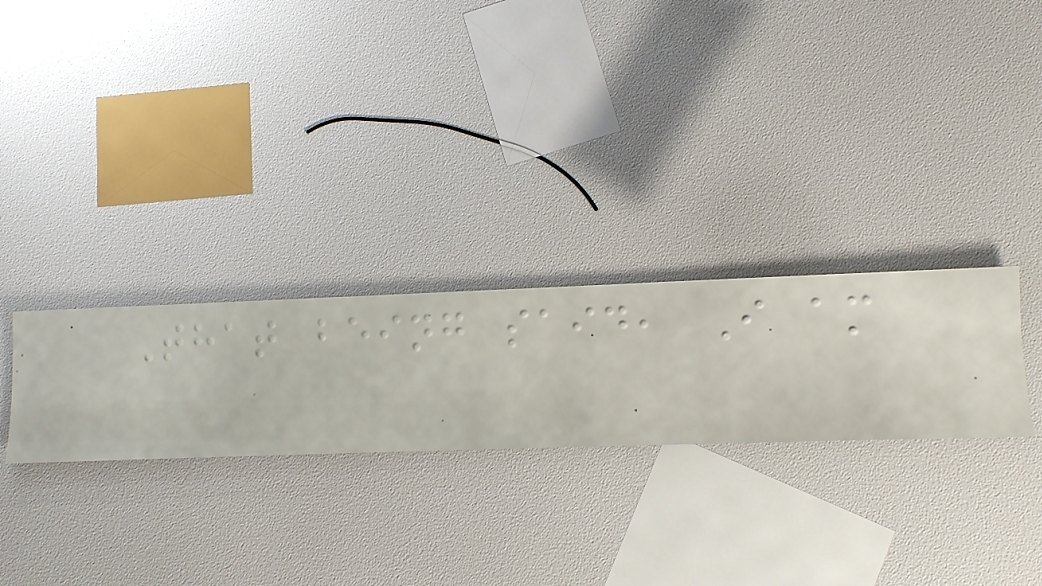That being said, I am
